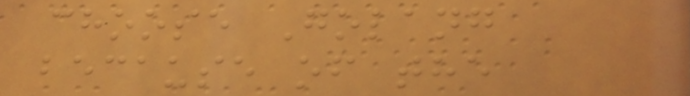choose Golang
because of the
